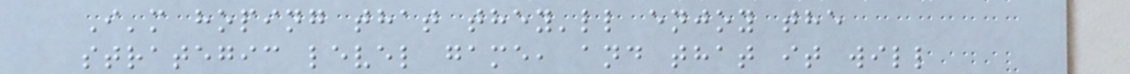I'm hoping that they'll enjoy the
strategic level game, and that it will
